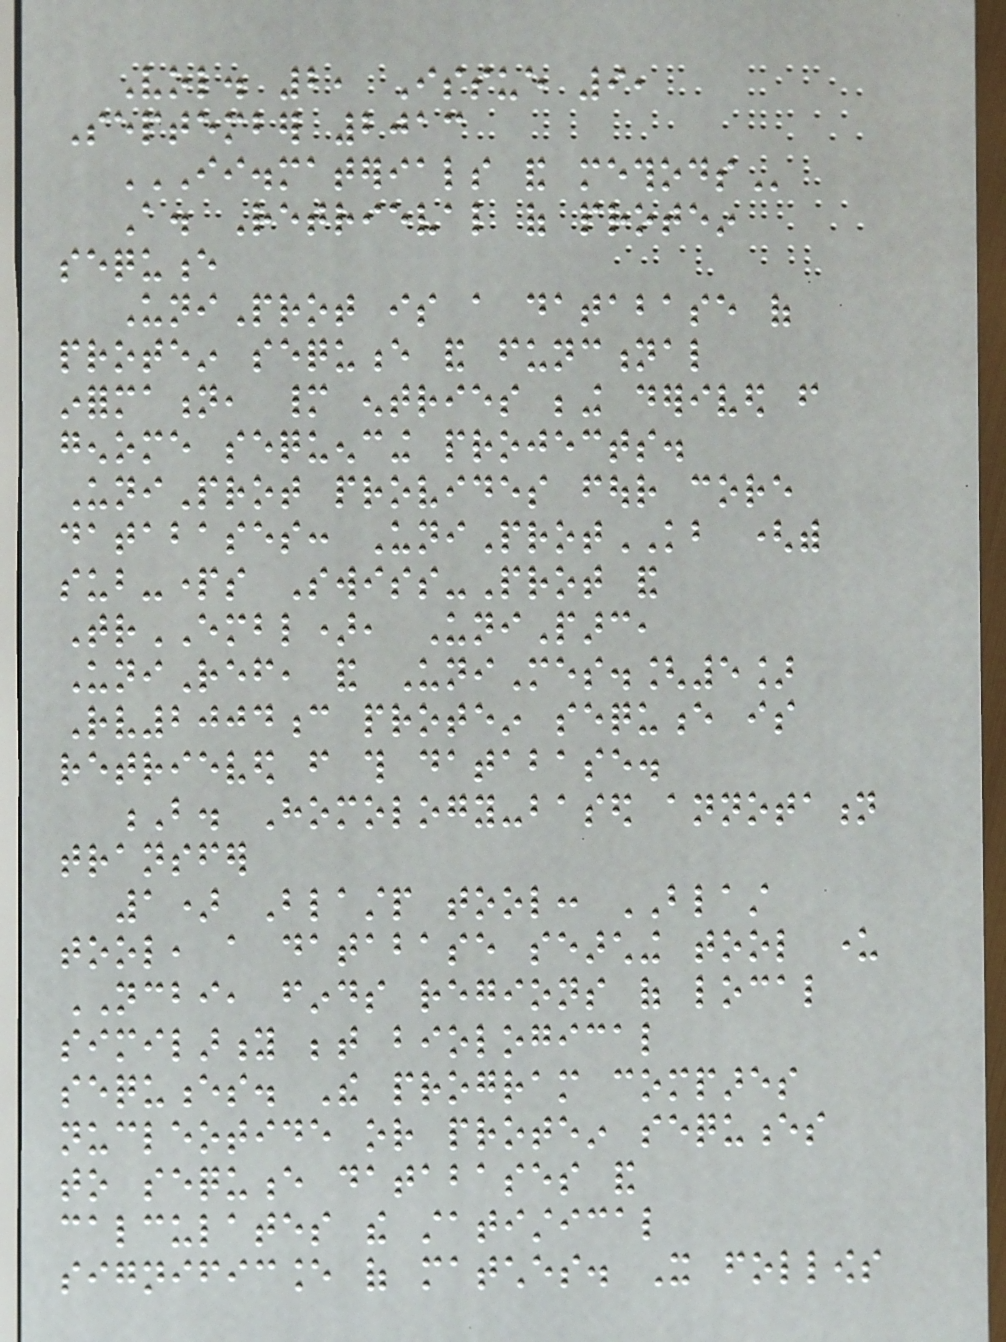Vol. 2, Issue 9,
September 2013
II.MATERIALS AND METHODS
A. Retrieval of protein
sequence
UniProt is a database of
protein sequence and functional
information, many entries being derived from
genome sequencing projects.
UniProt provides four core
databases: UniProtKB (with
sub-parts Swiss-Prot and
TrEMBL), UniParc,
UniRef, and UniMes.[5]
Rv2004c protein sequence is
retrieved from this database.
B. Homology-based annotation
transfer
1) Blastp tool: BLAST
tool, a database searching tool under
NCBI, finds regions of local
similarity between biological
sequences. The program compares
nucleotide or protein sequences
to sequence databases and
calculates the statistical
significance of matches. It follows
